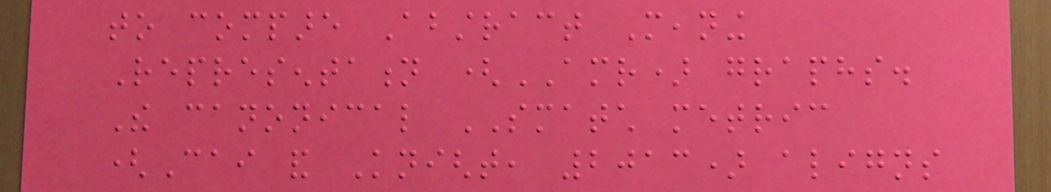to compare Abstract Meaning
Representation (AMR) graphs.
The canonical SMATCH metric
(Cai and Knight, 2013) aligns
